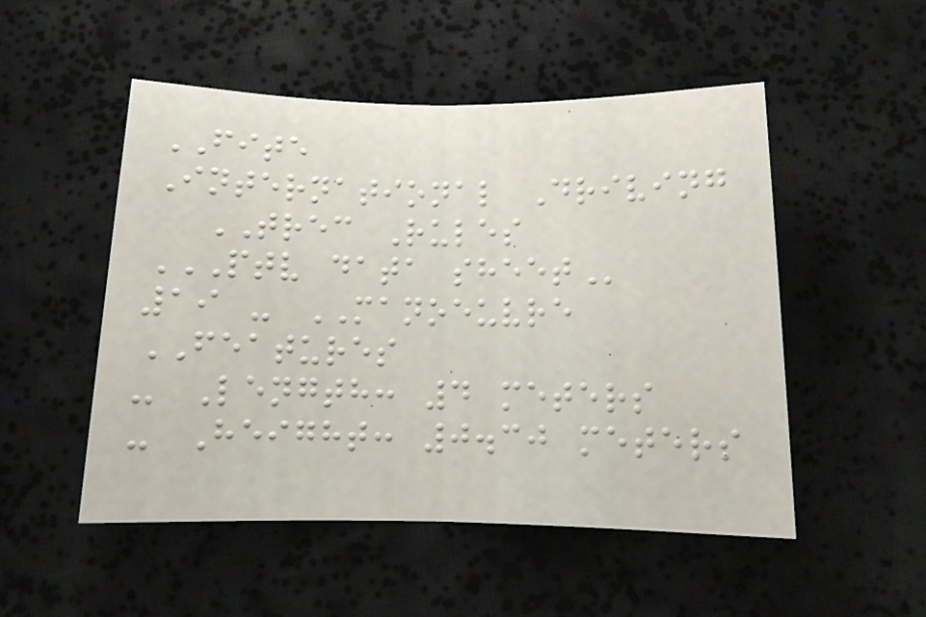FITE
International Driving
TREC Rules
PTV DATA SHEET
19 - MANOEUVRE
FEATURES
- Length: 4 meters
- Height: 0.30 meters
